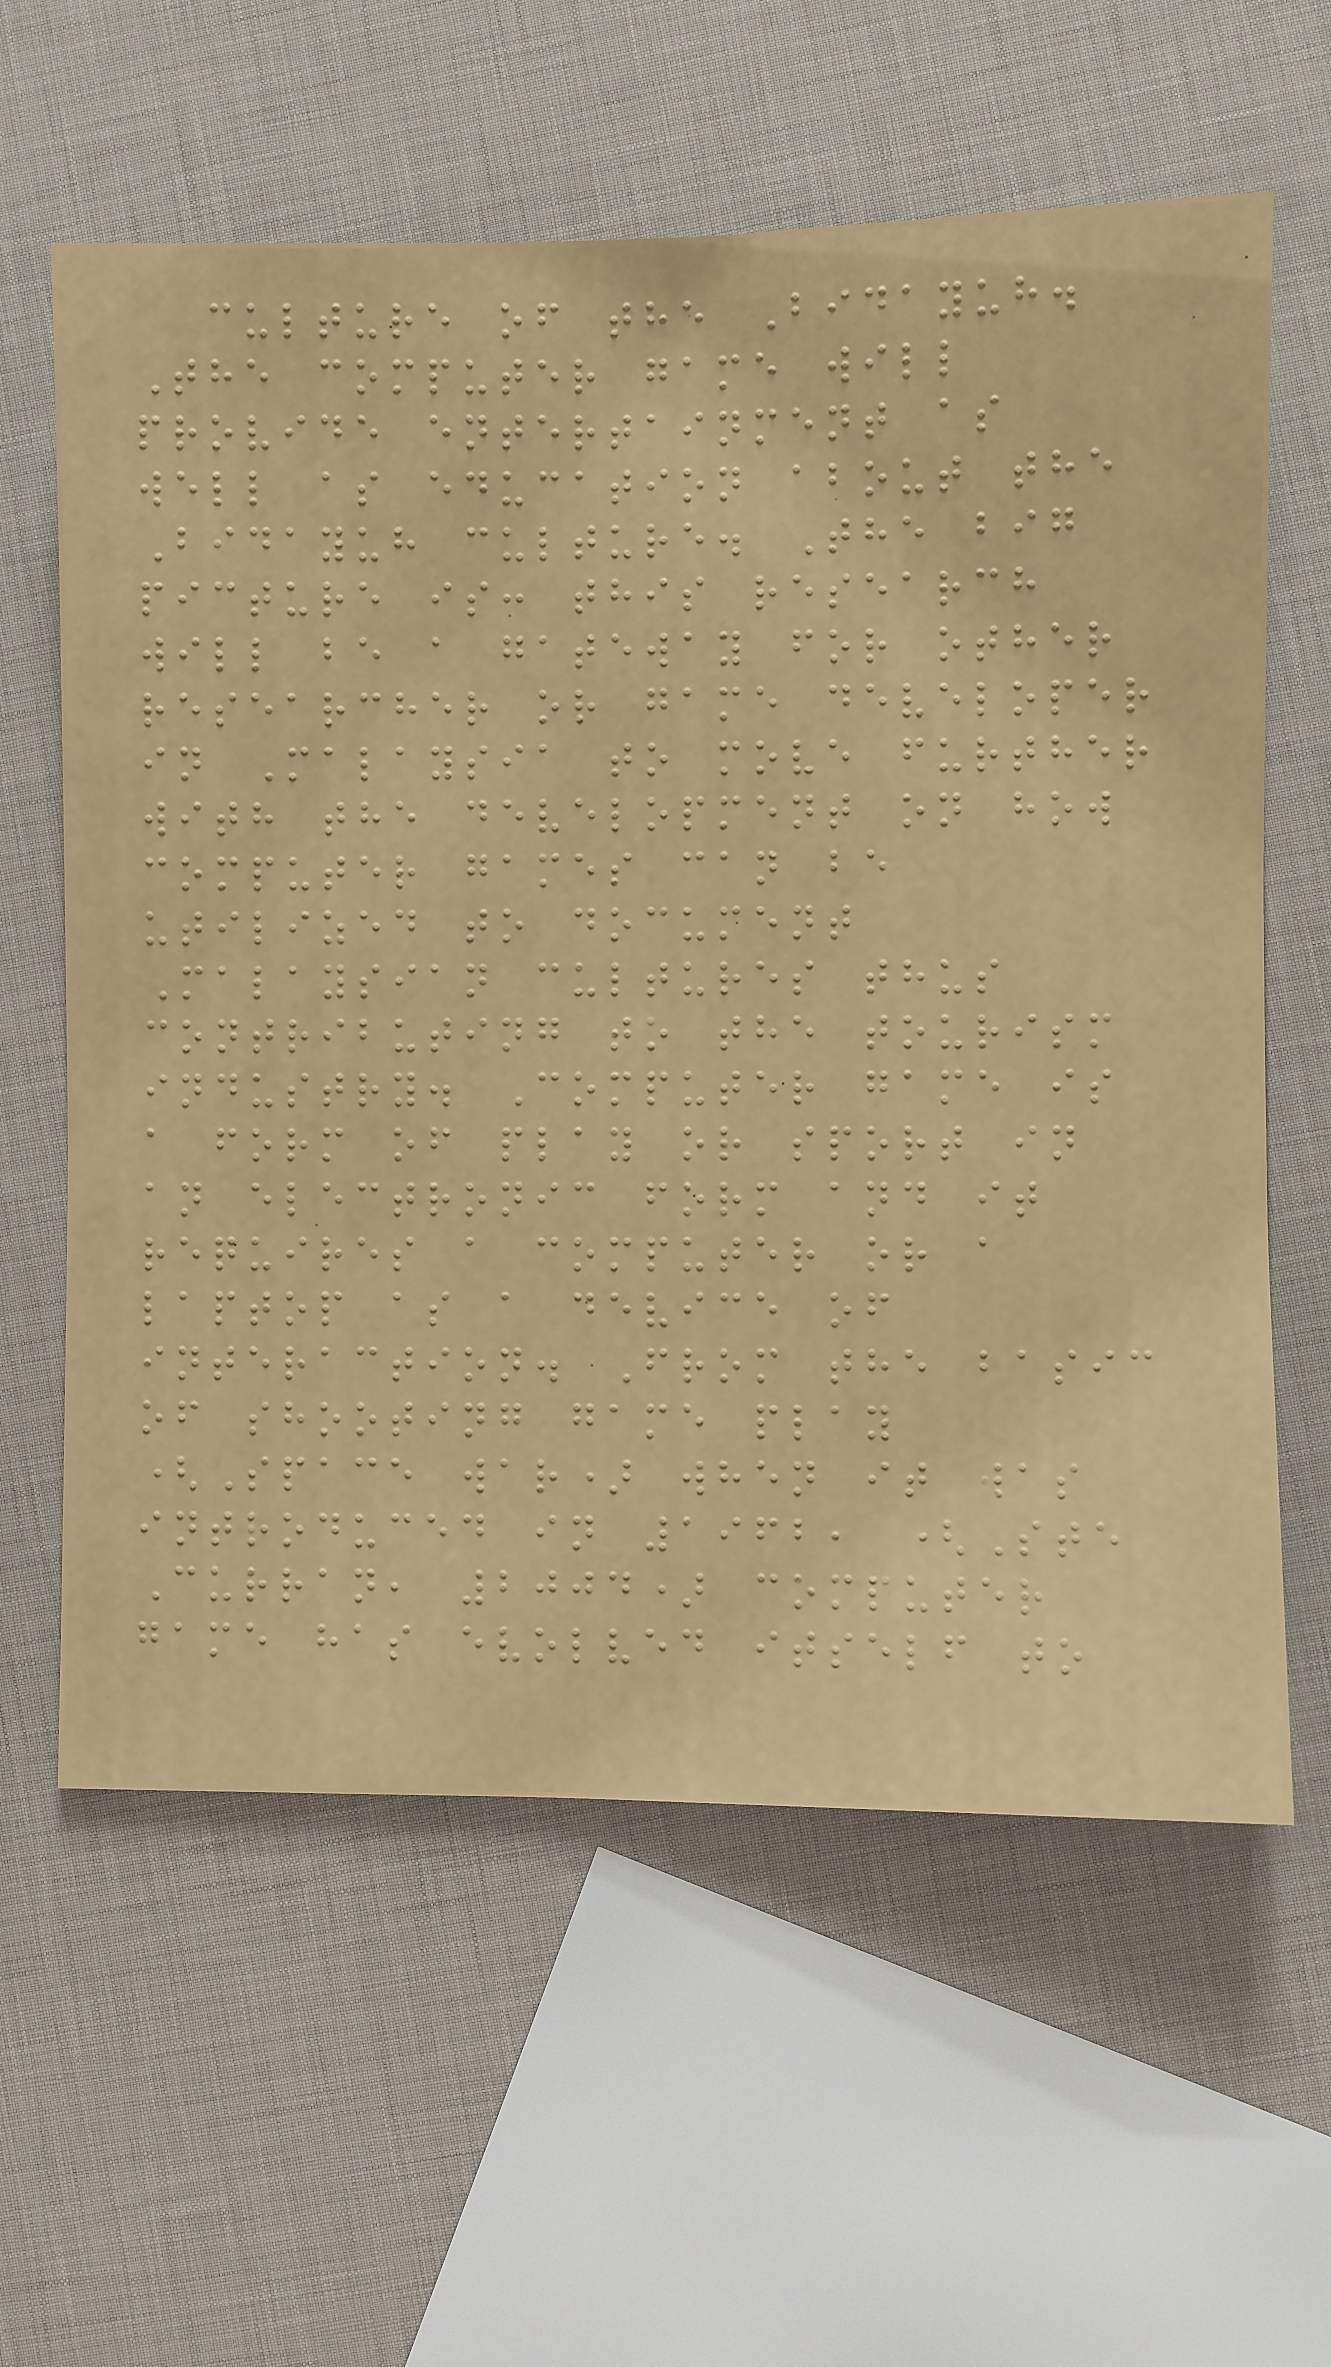culture of the Bidayuh.
The computer game will
provide entertainment as
well as education about the
Bidayuh culture. The big
picture is: this research
will be a gateway for other
researcher or game developer
in Malaysia to move further
with the development on how
computer games can be
utilized to document
Malaysian cultures thus
contributing to the tourism
industry. Computer game is
a form of play or sport in
an electronic form and it
requires a computer or a
laptop as a device of
interaction. From the basic
of shooting game play
(Space war) when it was
introduced in 1962, (Ste
Curran, 2004) computer
game has evolved itself to
